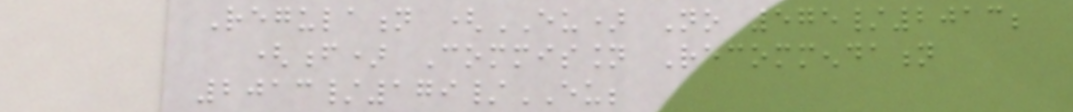Regulation (EU) No 575/2013;
(f) Commission Recommendation
2013/179/EU;
